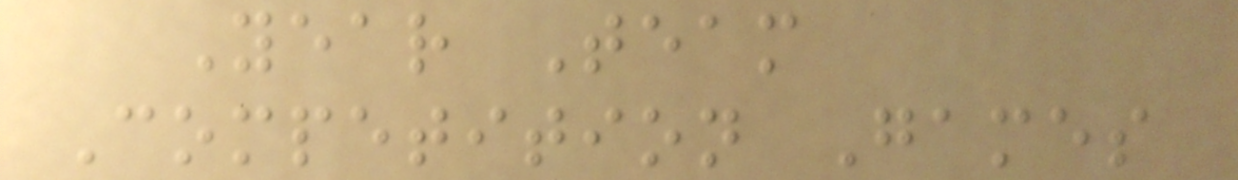Year Team
Competition Games
